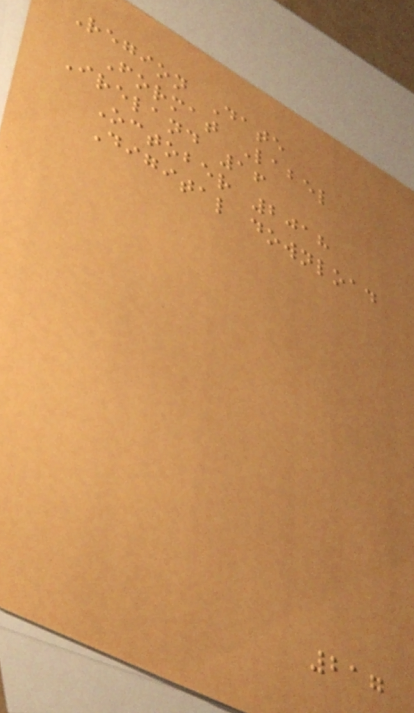Region Date
Format Label
Ireland 16
October 2018
Digital download
217
